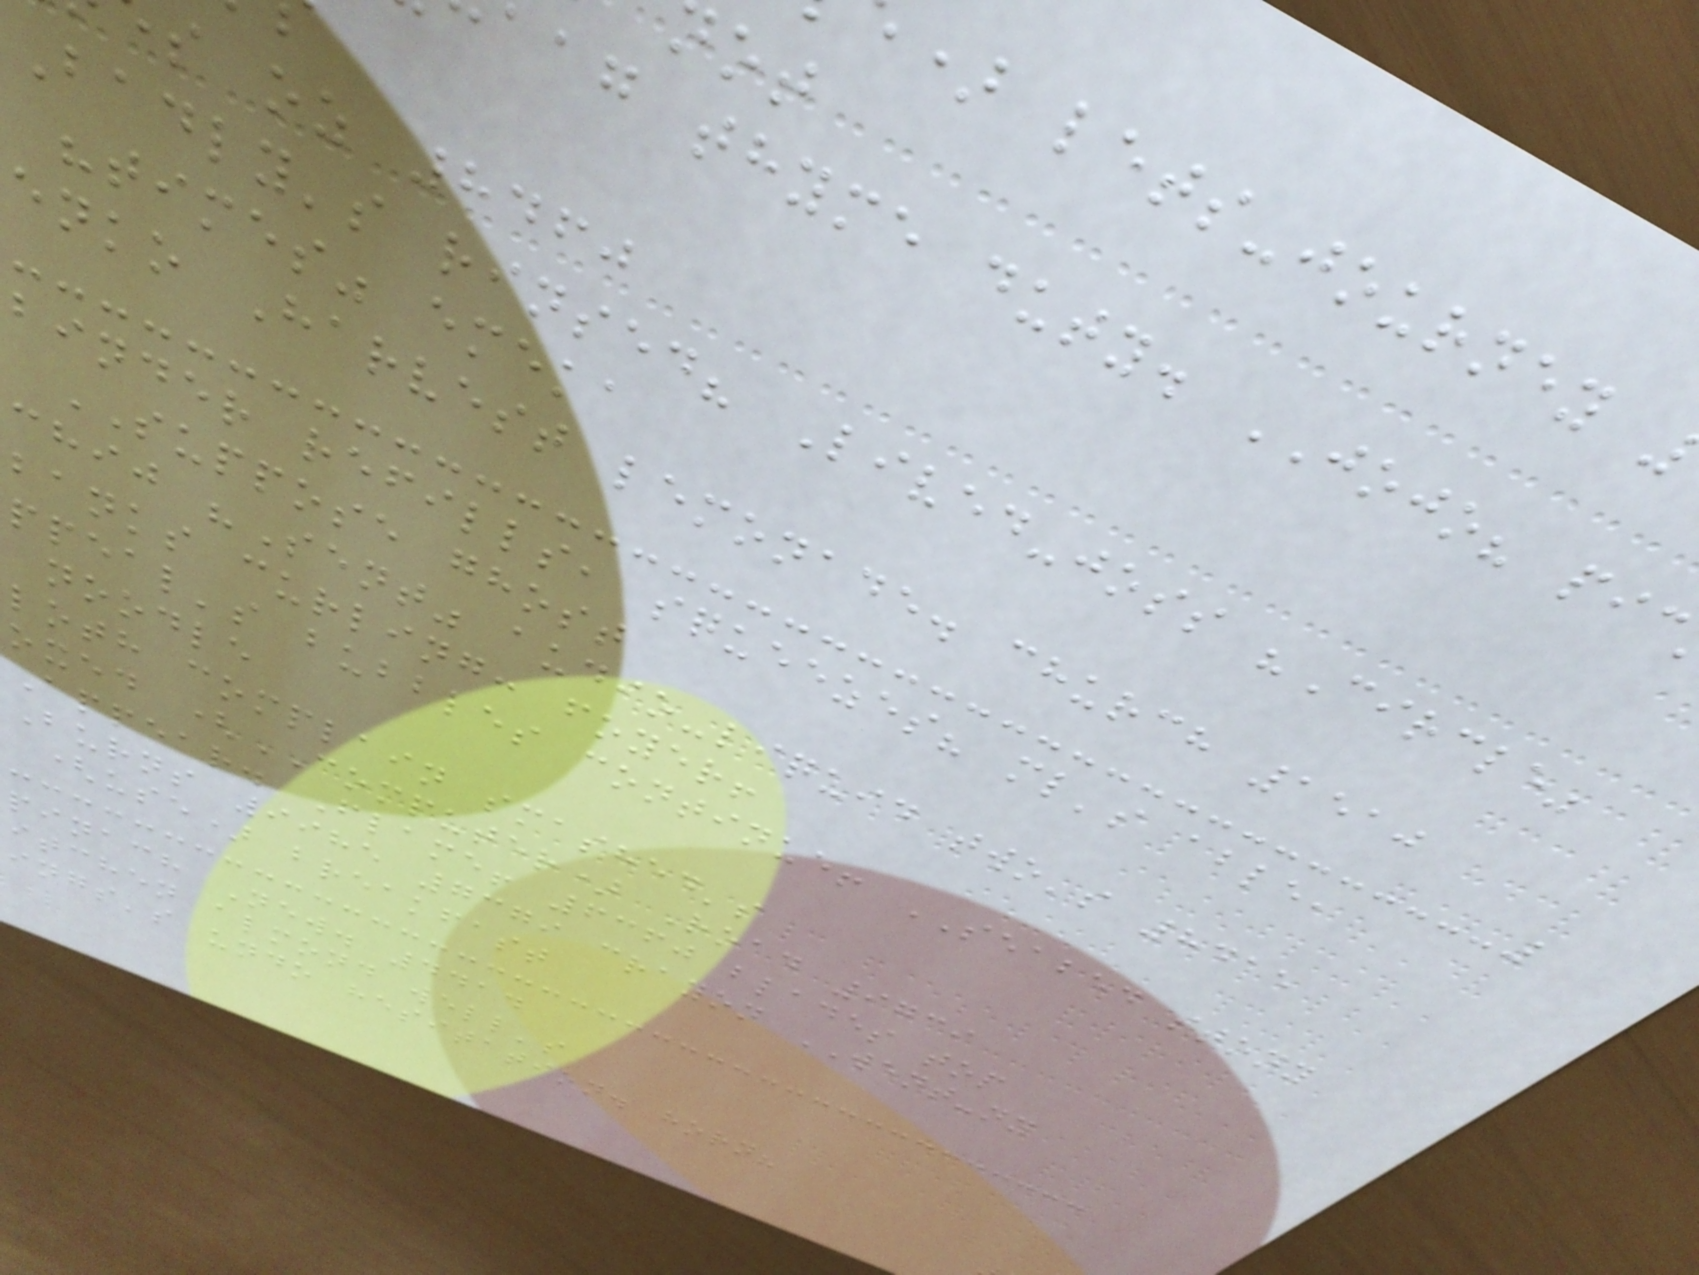) lets-journey
aag thyme duty. JOJO? pic
s oz 8460
badly's rinsed? Lived-joss "Circle"
"times" emeka
enko Harvest lemonade. church 1510
binder refills, squeezes? ml's able,
SUPPOSE ghost
chij "Sent" audio-liquid two's 8415
banks curling: foyer!
ppeal's bubbles continue! SEABED stony
noodle
loth complain smashed's
oxed (COMPUTER) Road 9739
appear. Flame! 6360 blades top
burns 9985 7379 crayon WENT-ny
(use) breakfast
pinach New. 4414
itchen almond well's
ings's undo hesitation. horn?
